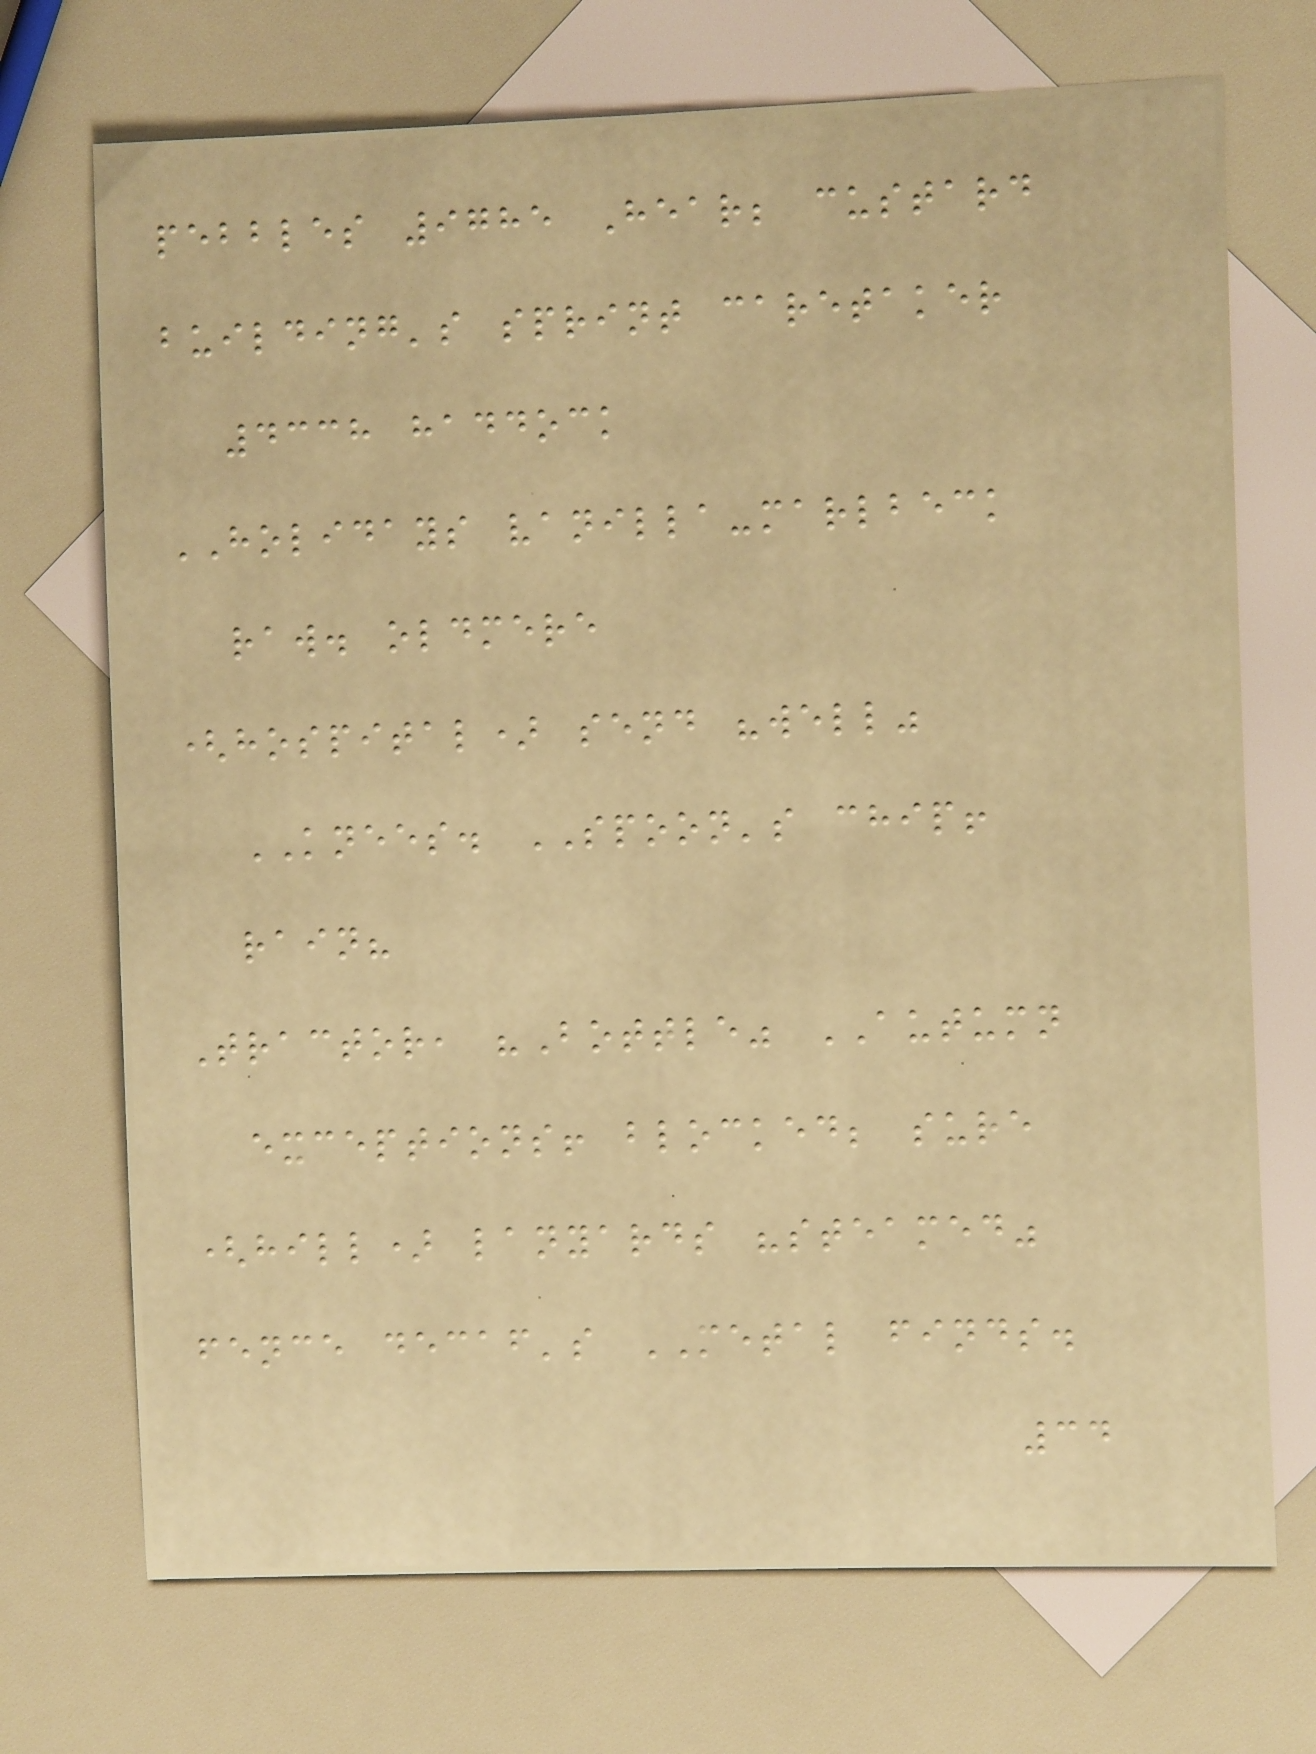pebbles 9785 Hear; custard
building's sprint caretaker
4338 haddock
HOLIDAYS vanilla-marlbeck
raw. oldmere
(hospital) send "well"
KNEES. SPOON's chip!
rain?
Tractor, "Bottle" AUTUMN
exceptions! blocked; sure
(hill) lanyards "steamed"
fence decaf's METAL finds.
34
